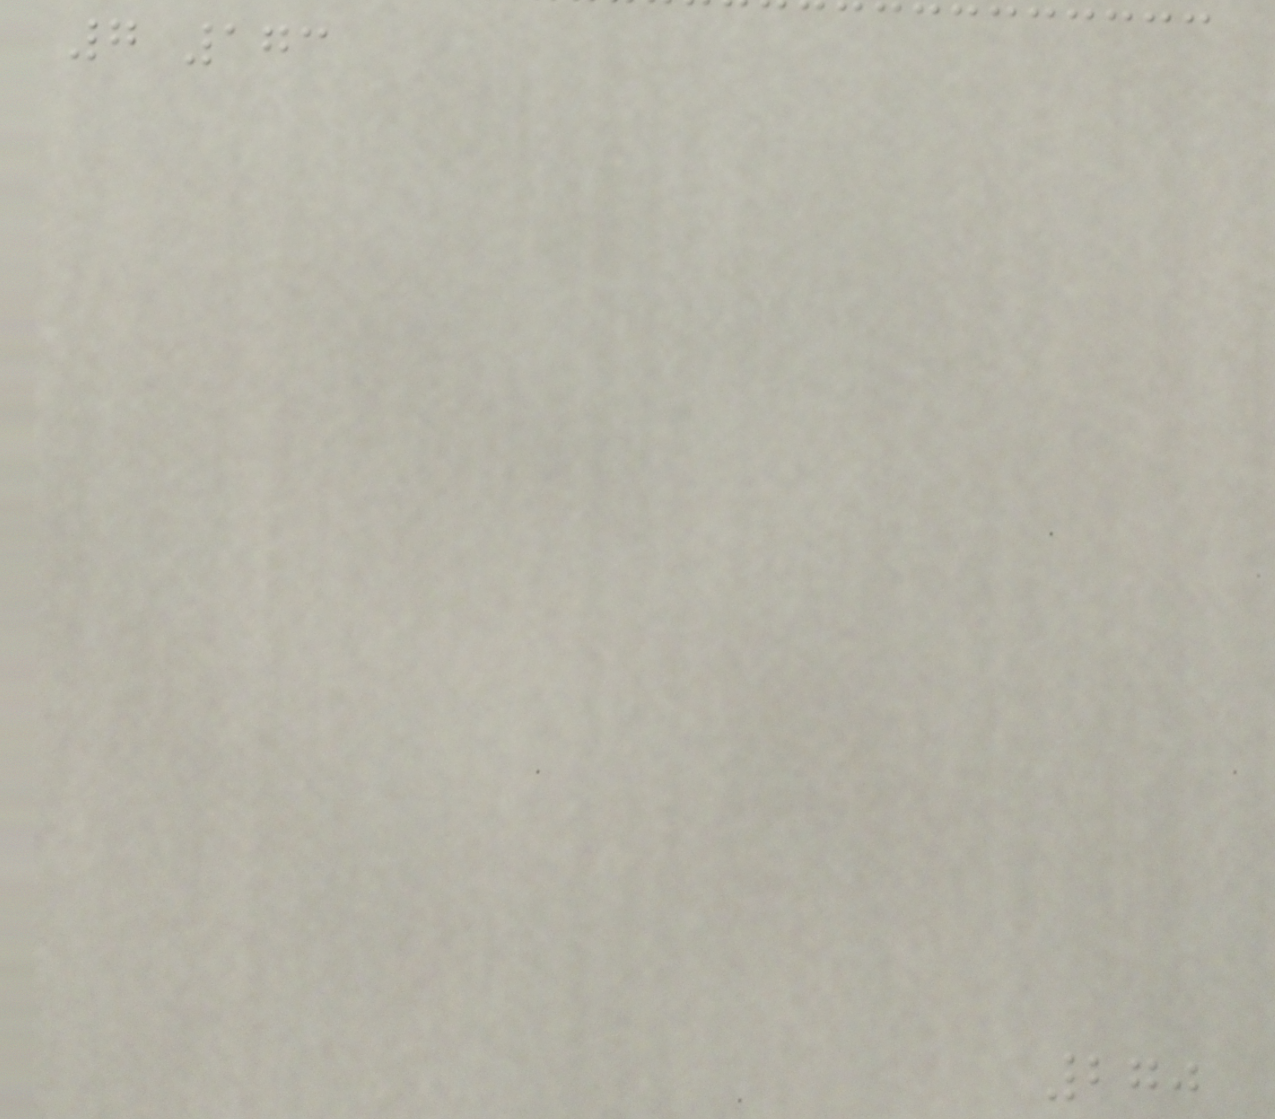7 173
270
